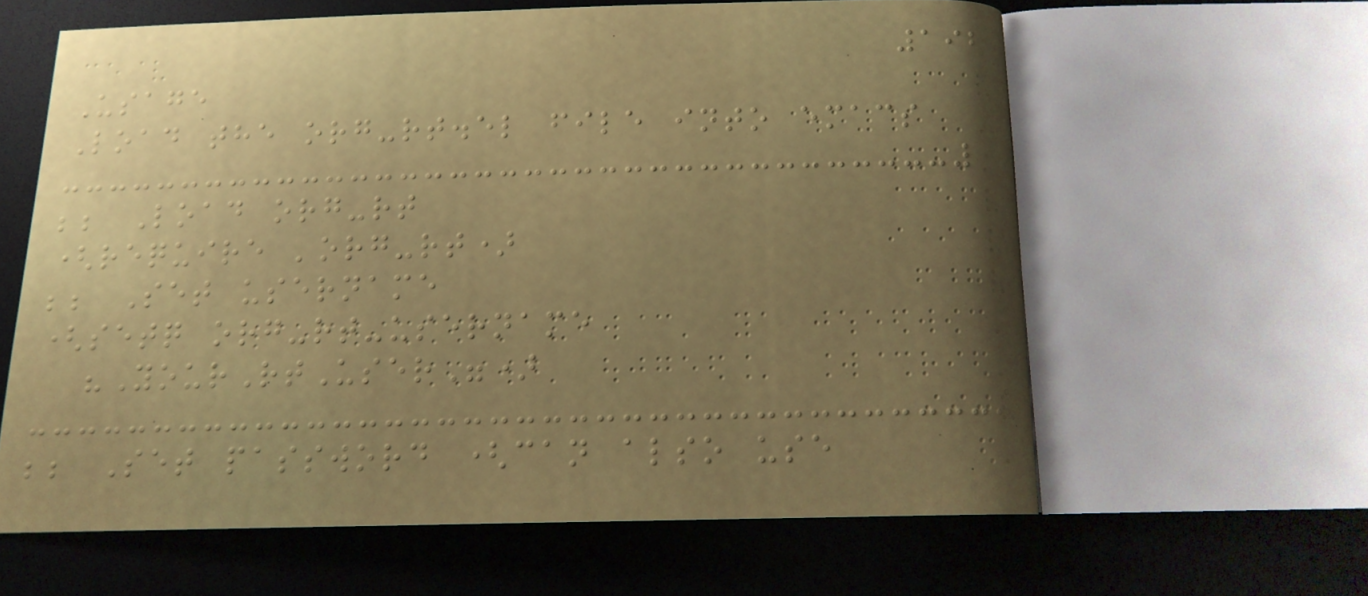192
Usage
Load the org-rt.el file into emacs
;; Load org-rt
(require 'org-rt)
;; Set username
(setq org-rt-username
"YourRtUser")
;; Set password (can also use
